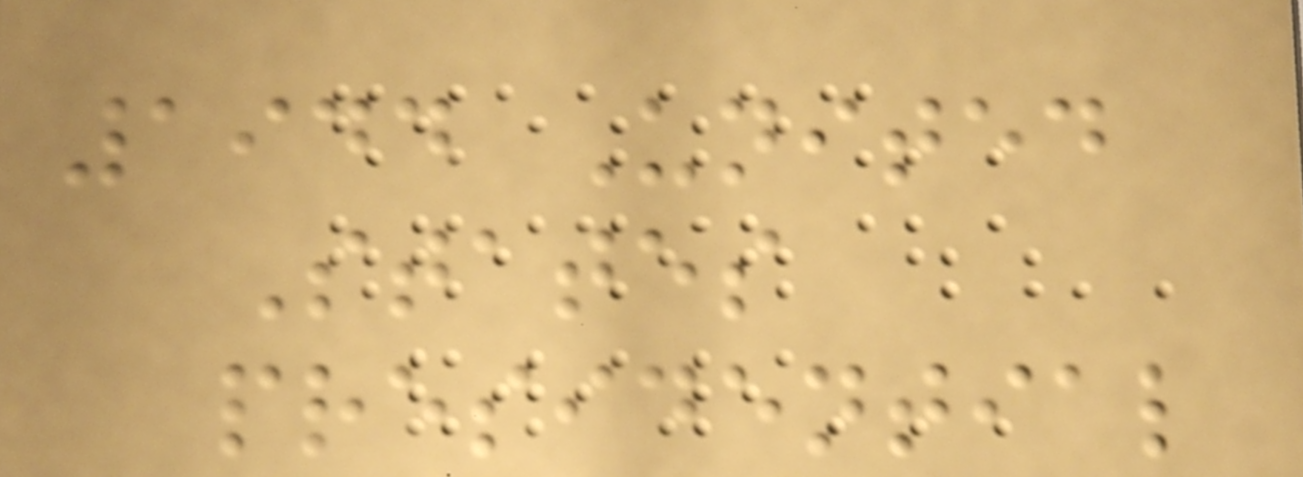1944 United
States
presidential
